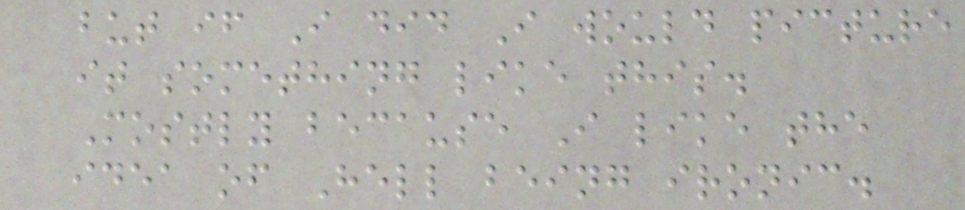but if I did I would picture
it something like this.
Mostly because I like the
idea of Hell being ironic.
